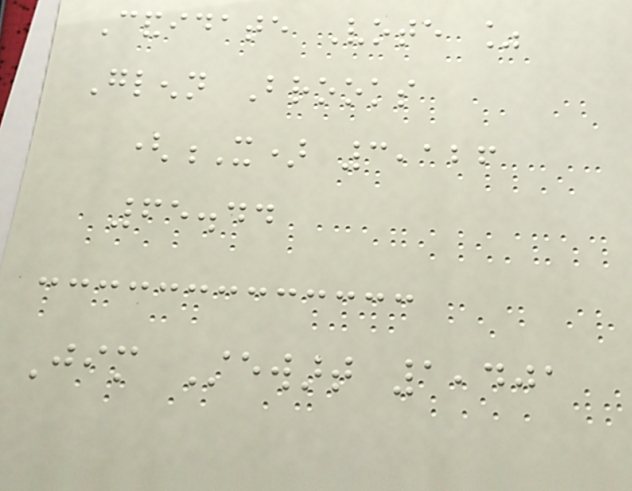Candidate Vote %
Glenn Brooks
(X) 3,126
65.44
Jim Stewart 1,401
